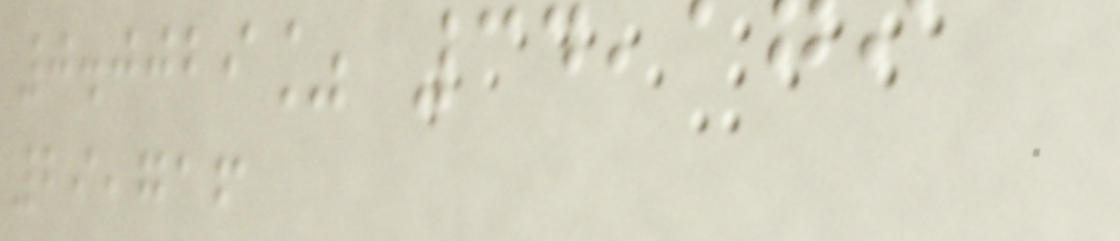0.0029% 34,179
29,716
